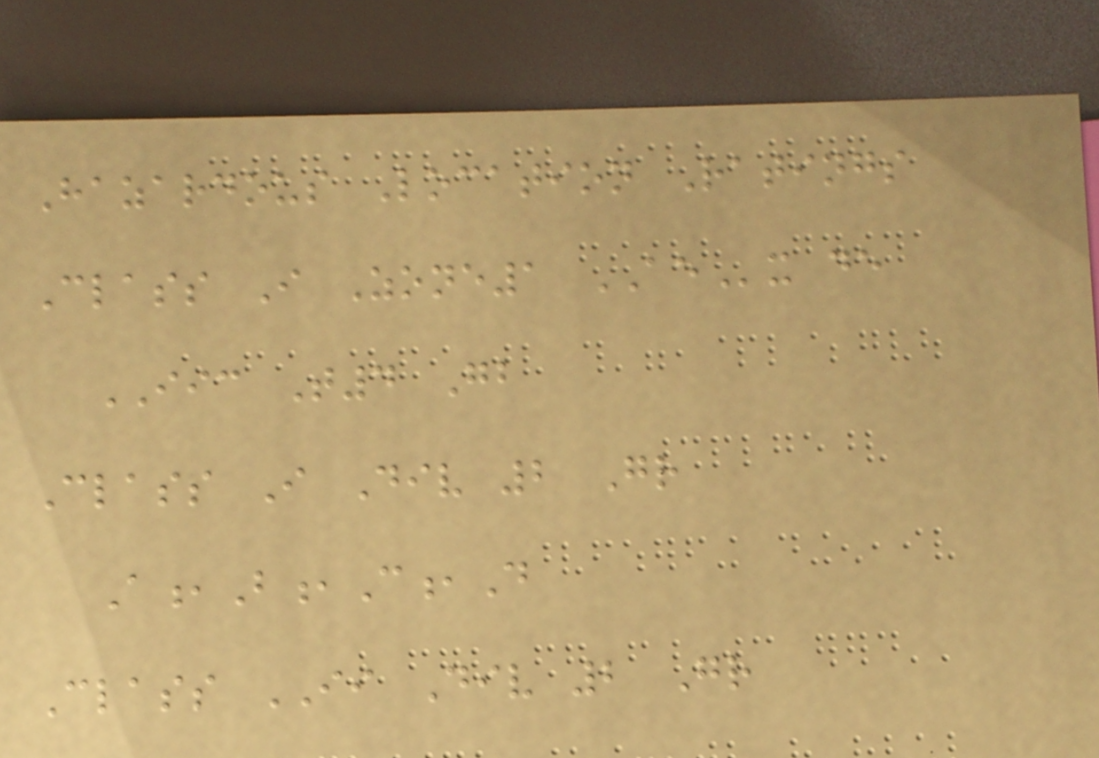Hazardous Location Ratings
Class I Zone1 AEx de
IIC T4 Gb
Class I Div 2 Gr
A,B,C,D
Class II Div 2 Gr
